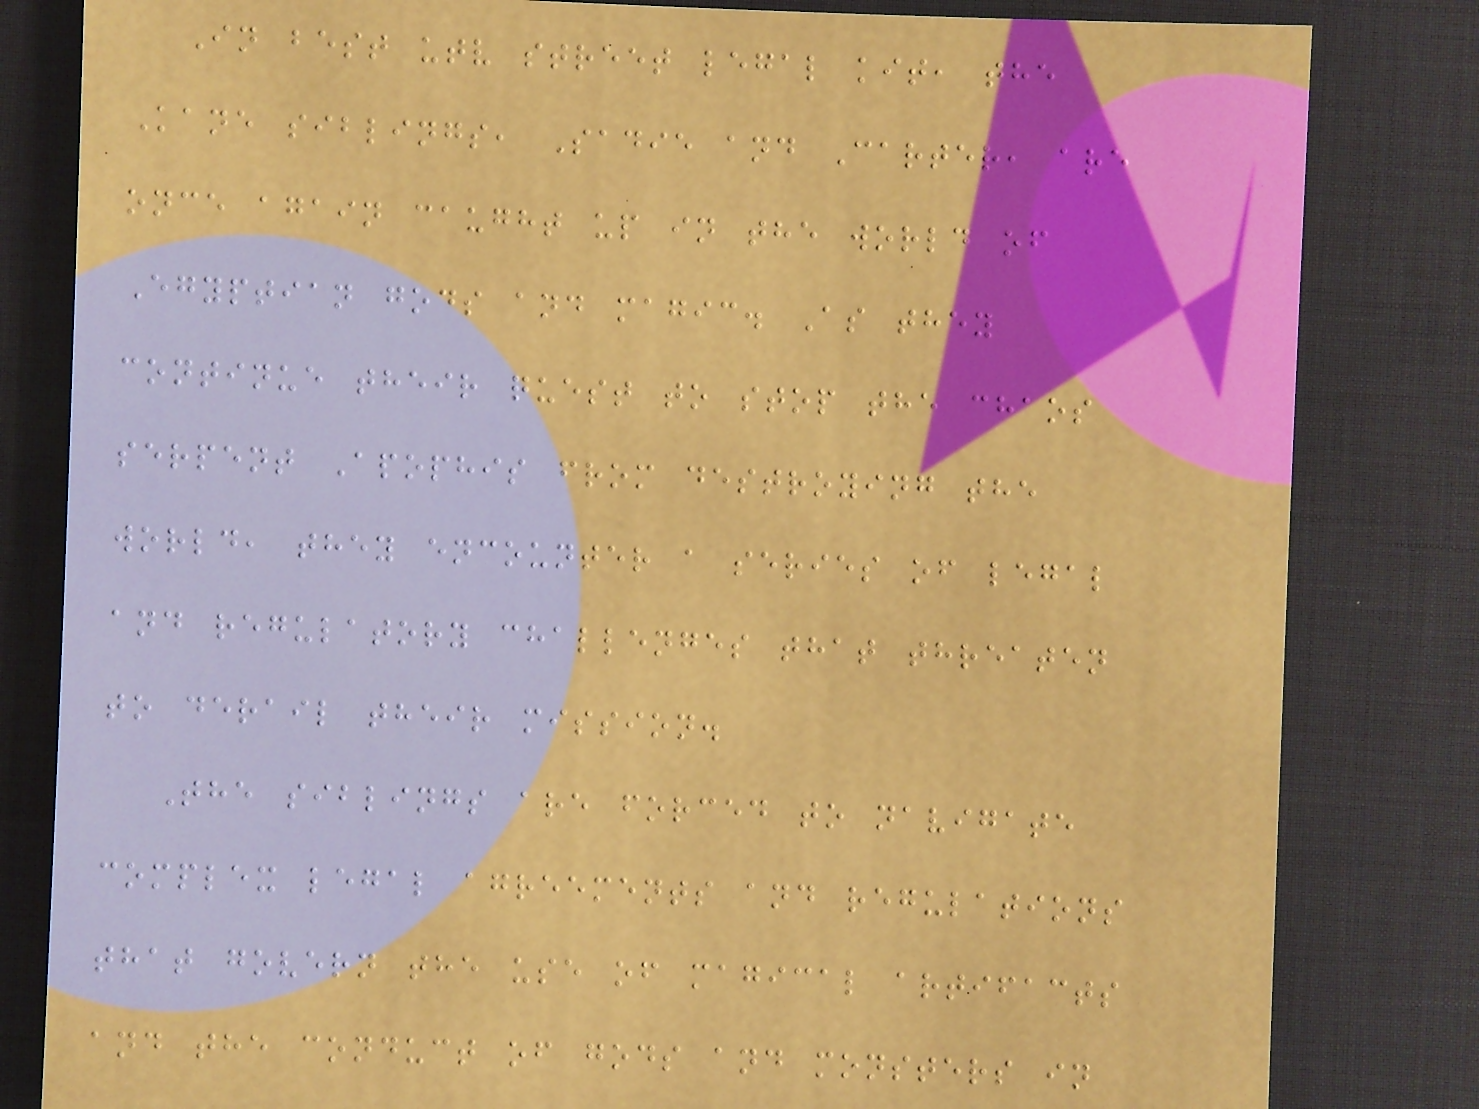In best utv street legal kit, the
Kane siblings, Sadie and Carter, are
once again caught up in the world of
Egyptian gods and magic. As they
continue their quest to stop the chaos
serpent Apophis from destroying the
world, they encounter a series of legal
and regulatory challenges that threaten
to derail their mission.
The siblings are forced to navigate
complex legal agreements and regulations
that govern the use of magical artifacts
and the conduct of gods and monsters in
